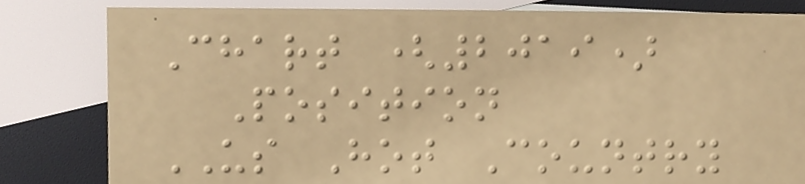Chart (2019)
Position
US Hot Country
